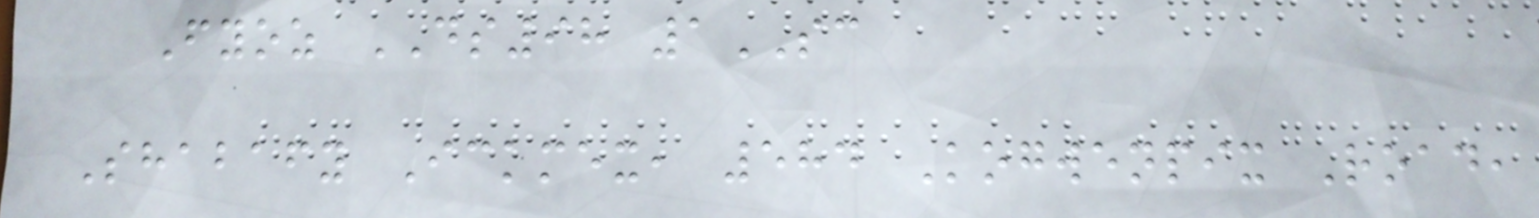Fyoz DS98 1SC
Shabafy Ickmex, 584 Kogwenpix Road,
